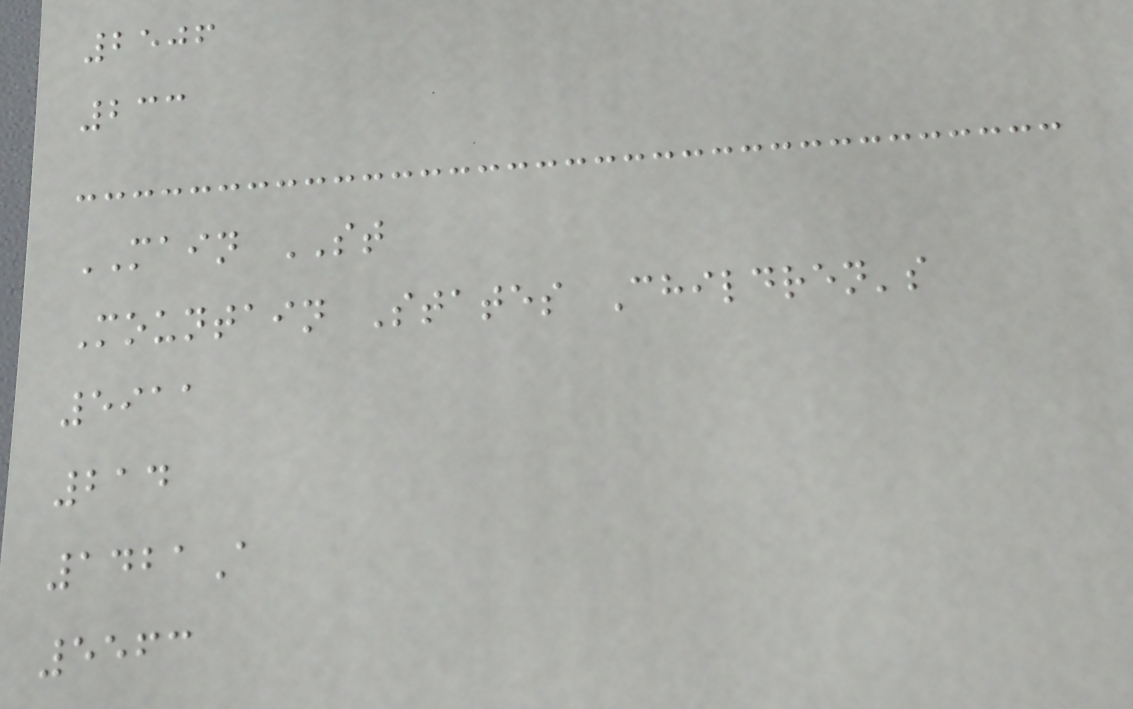2506
233
MAIN ST
Mountain States Children's
5911
214
1421A
5563
